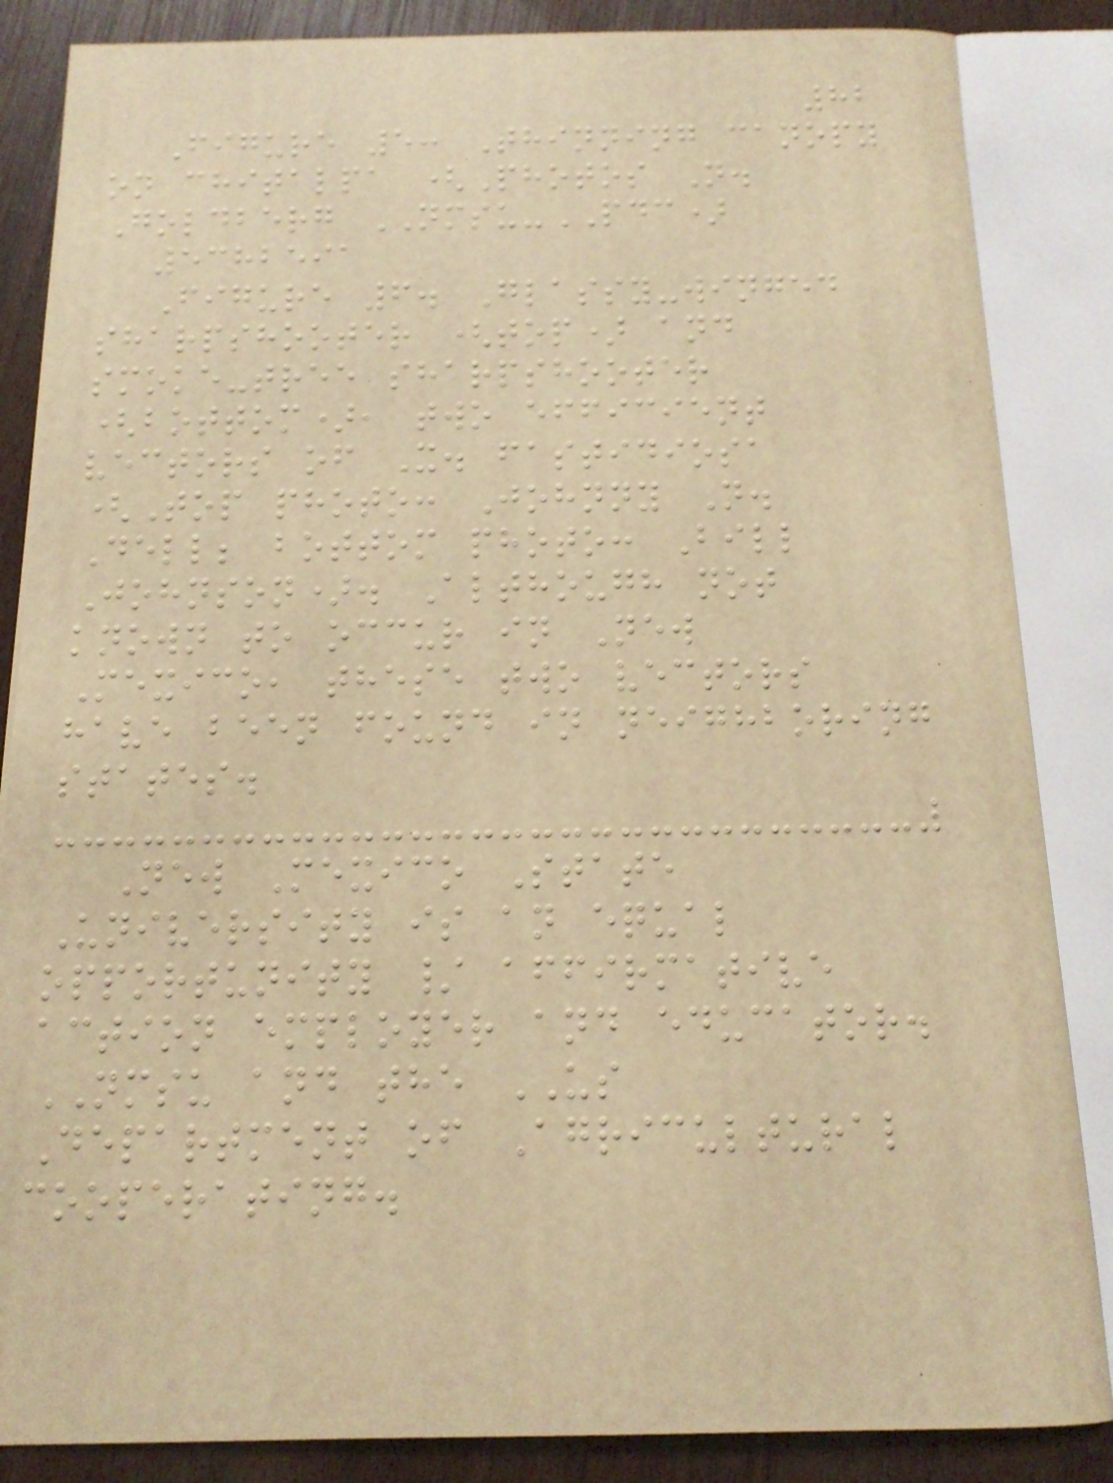82
Figure 5: Thinning canopy
on chitalpa (Photos N.
Goldberg NMSU-PDC)
5382591
Figure 6. Glassy-winged
sharpshooter (top) and
smoke-tree sharpshooter
(bottom), two efficient
vectors of X. fastidiosa
(Top photo: Johnny N.
Dell; bottom photo: Bill
Johnson). Although not
known to occur in New
Mexico, these two vectors
have been found in neighboring
states.
New Mexico State
University is an equal
opportunity / affirmative
action employer and educator.
NMSU and the US
Department of Agricultural
cooperating.
